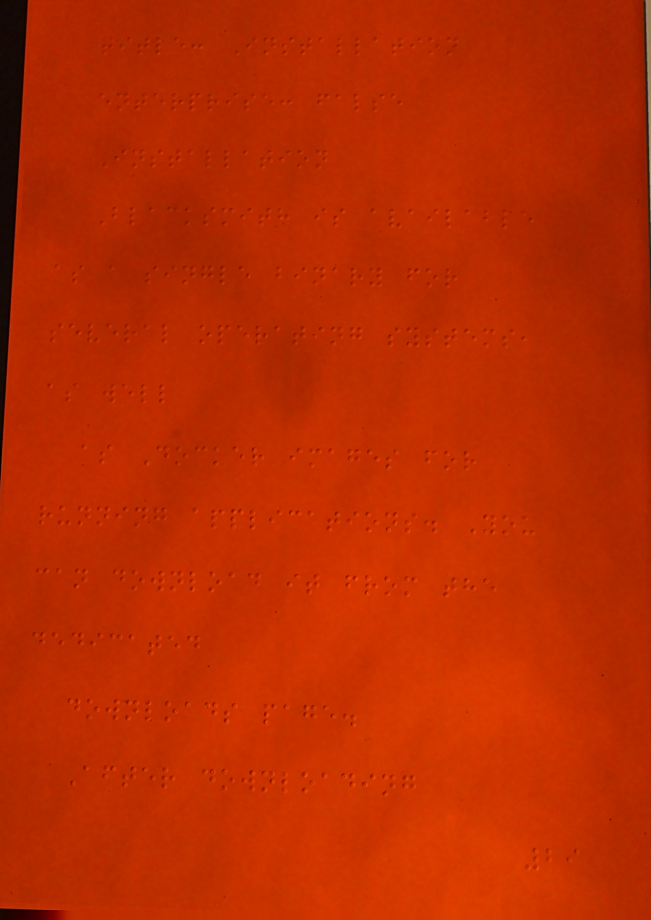title: Installation
enterprise: false
Installation
Blacksmith is available
as a single binary for
several operating systems,
as well
as Docker images for
running applications. You
can download it from the
dedicated
downloads page.
After downloading
29
